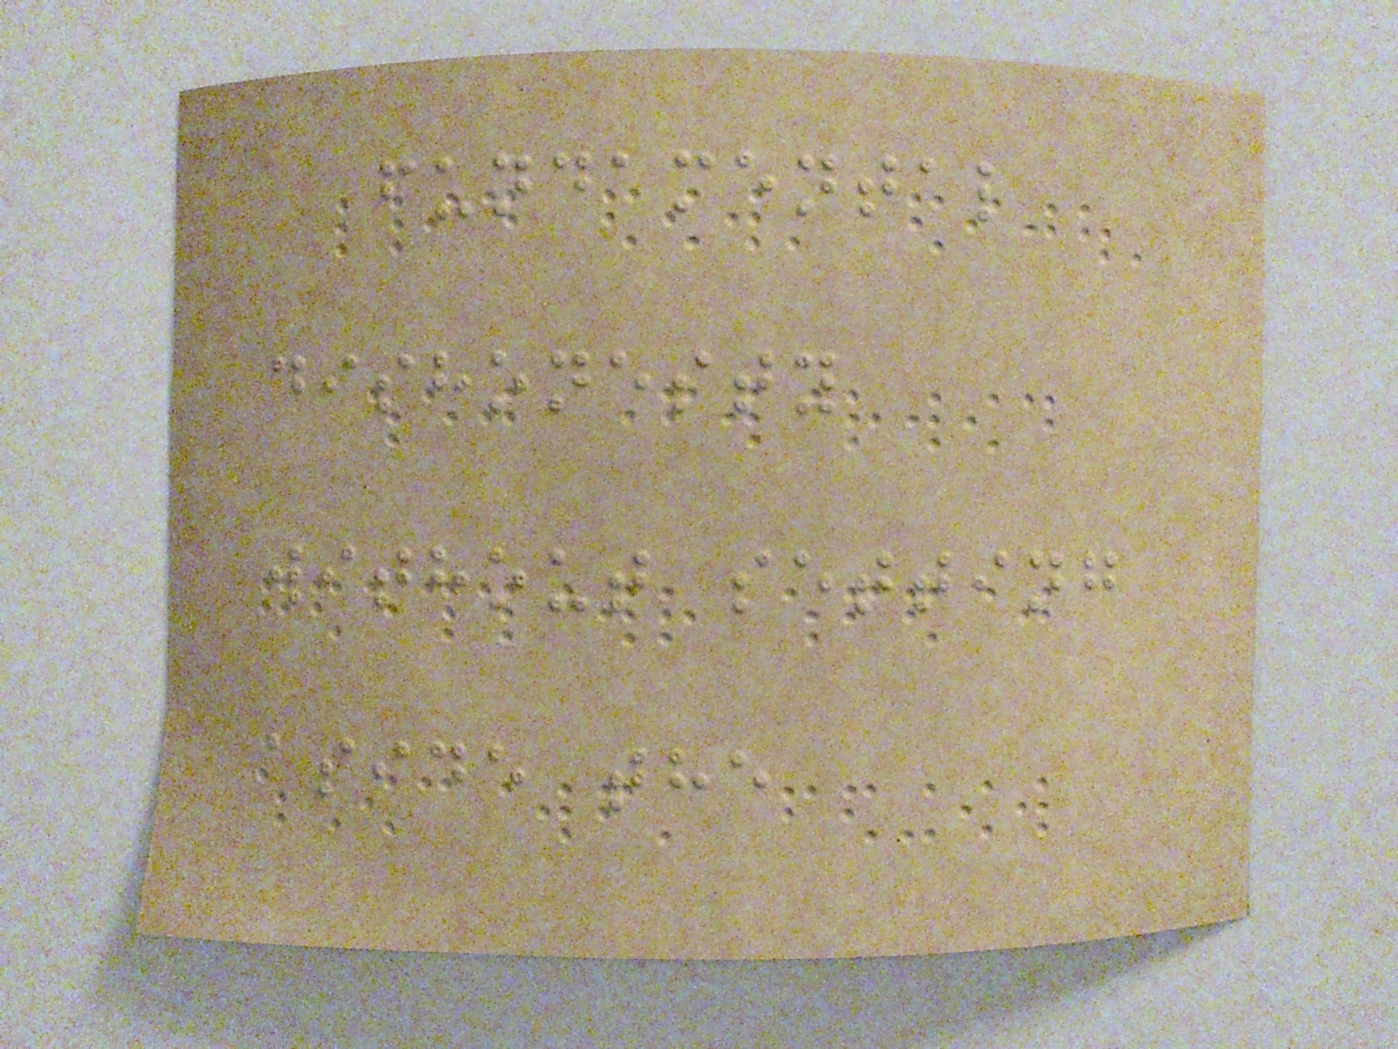fundamental
dishonesty
without setting
aside the
